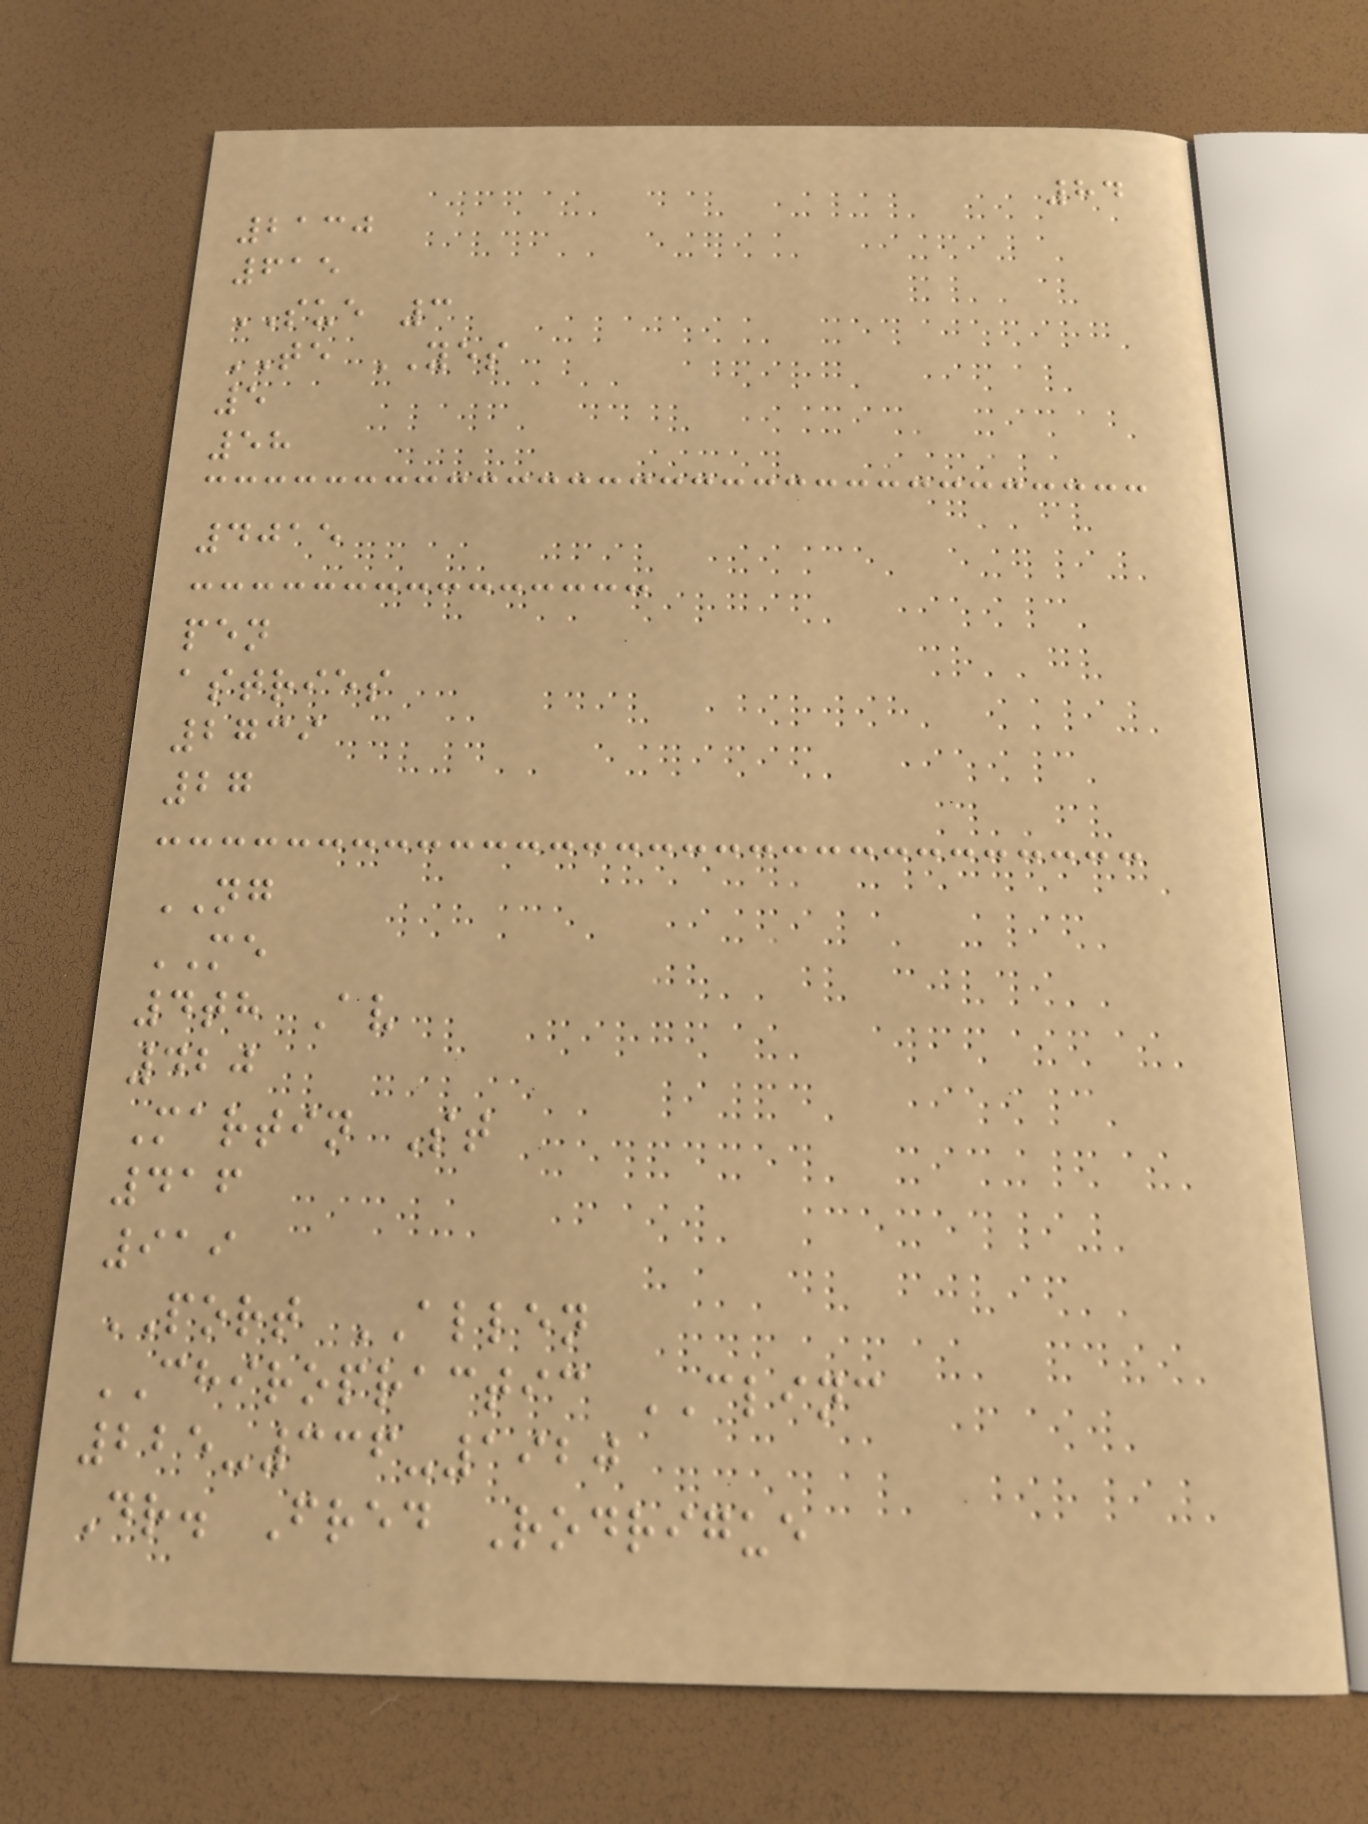84
2130
615
SUE 3
TE YES
5
58
4015
pen
astries
2739
27
NG
ME
4th Av
420
Martin St
416
919
PORT ALLEN
CHIROPRACTIC CLINC
225-336-1920
Dr. Fred Rodrigue
